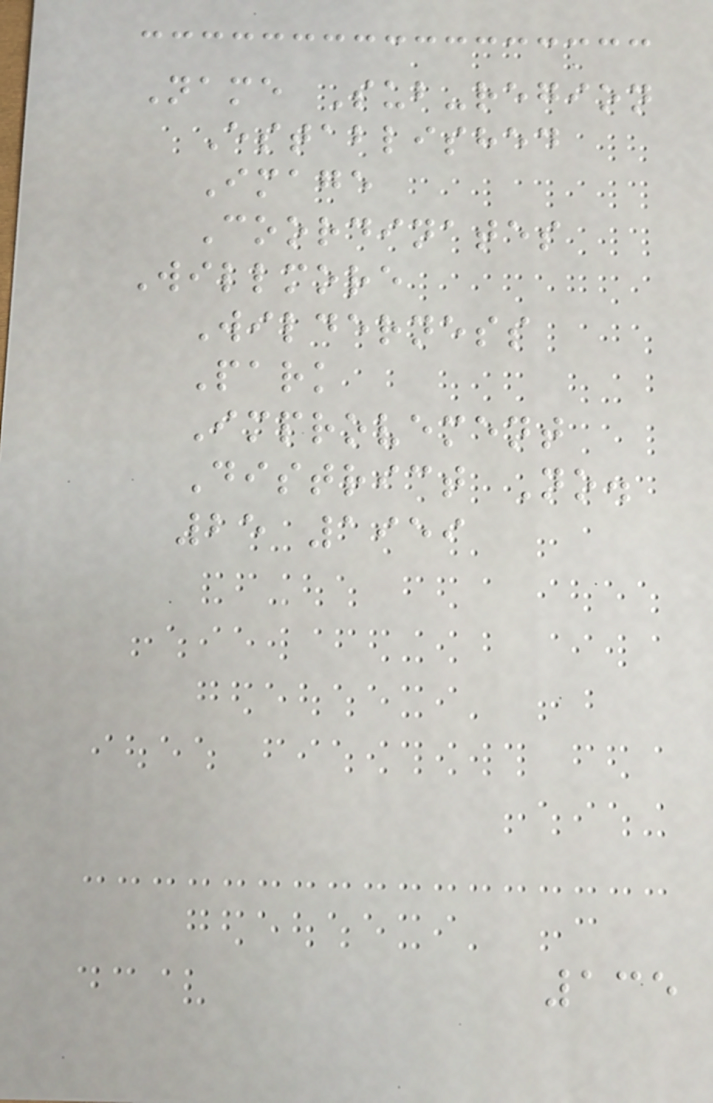Name Sub-region
Established
Image
Coordinates
Willmore
Wilderness
Park
Improvement
District No.
25 1959
135
